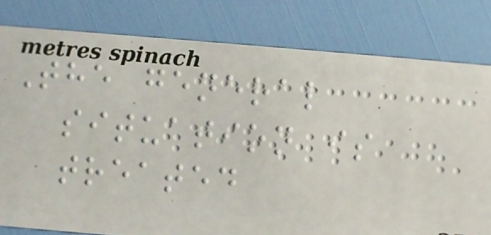The general
situation is
treated
